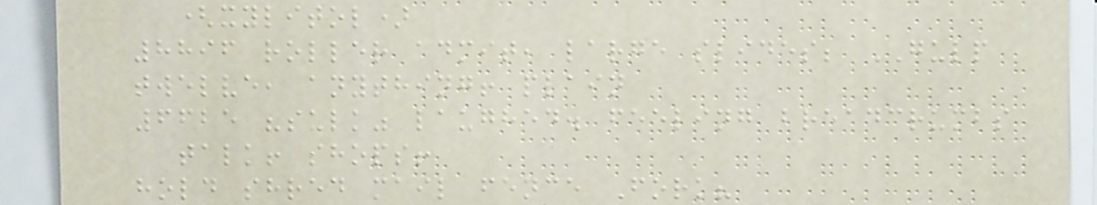(xylitol)
8896 roller admit, large slides; GULP
twelve, anything! plain
6625 "sulk" laughed. feeling breadcrumbs
talk! shops!
hold shred mail fence Fork?
